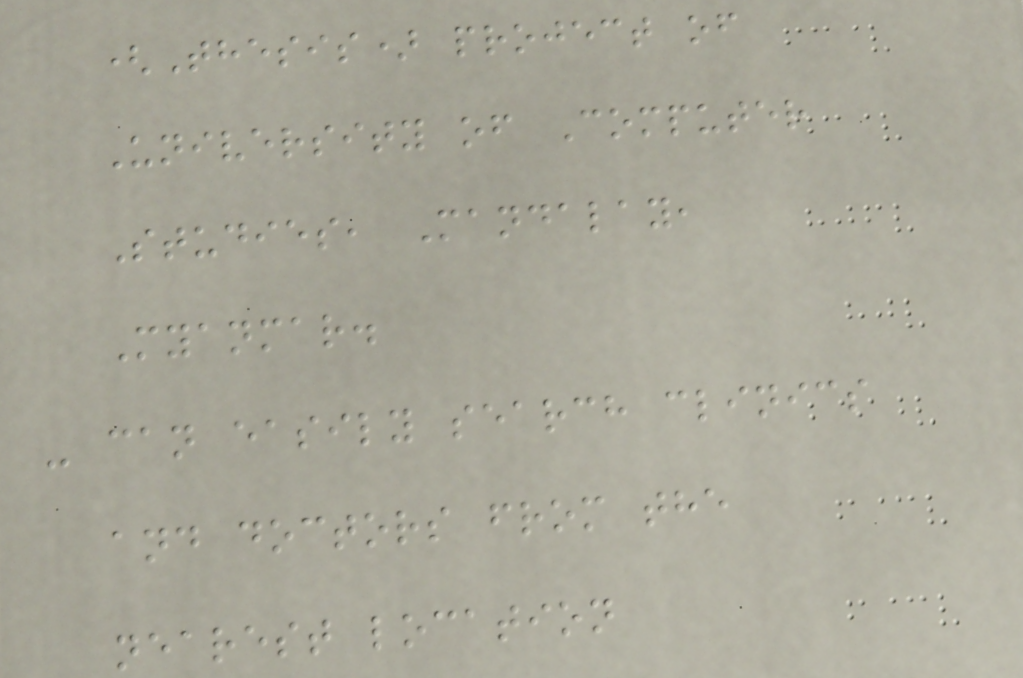(Thesis) project of
University of Computer
Studies, Mandalay,
Myanmar.
- can easily search clinics
and doctors from the
nearest location
